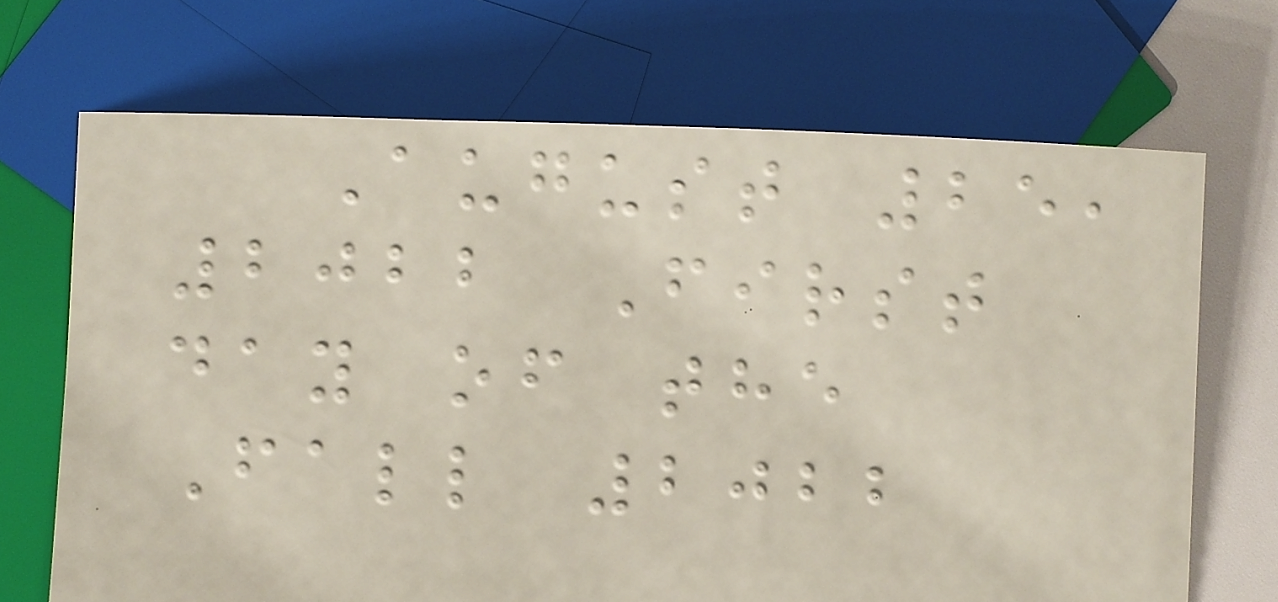August 25,
2022 First
day of the
Fall 2022
